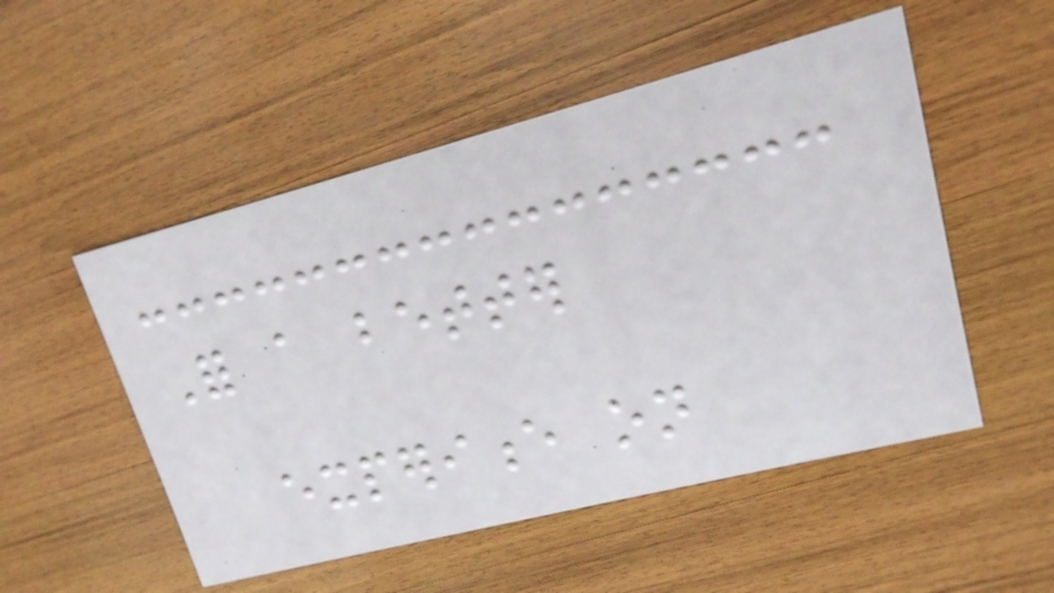For a better
experience on
